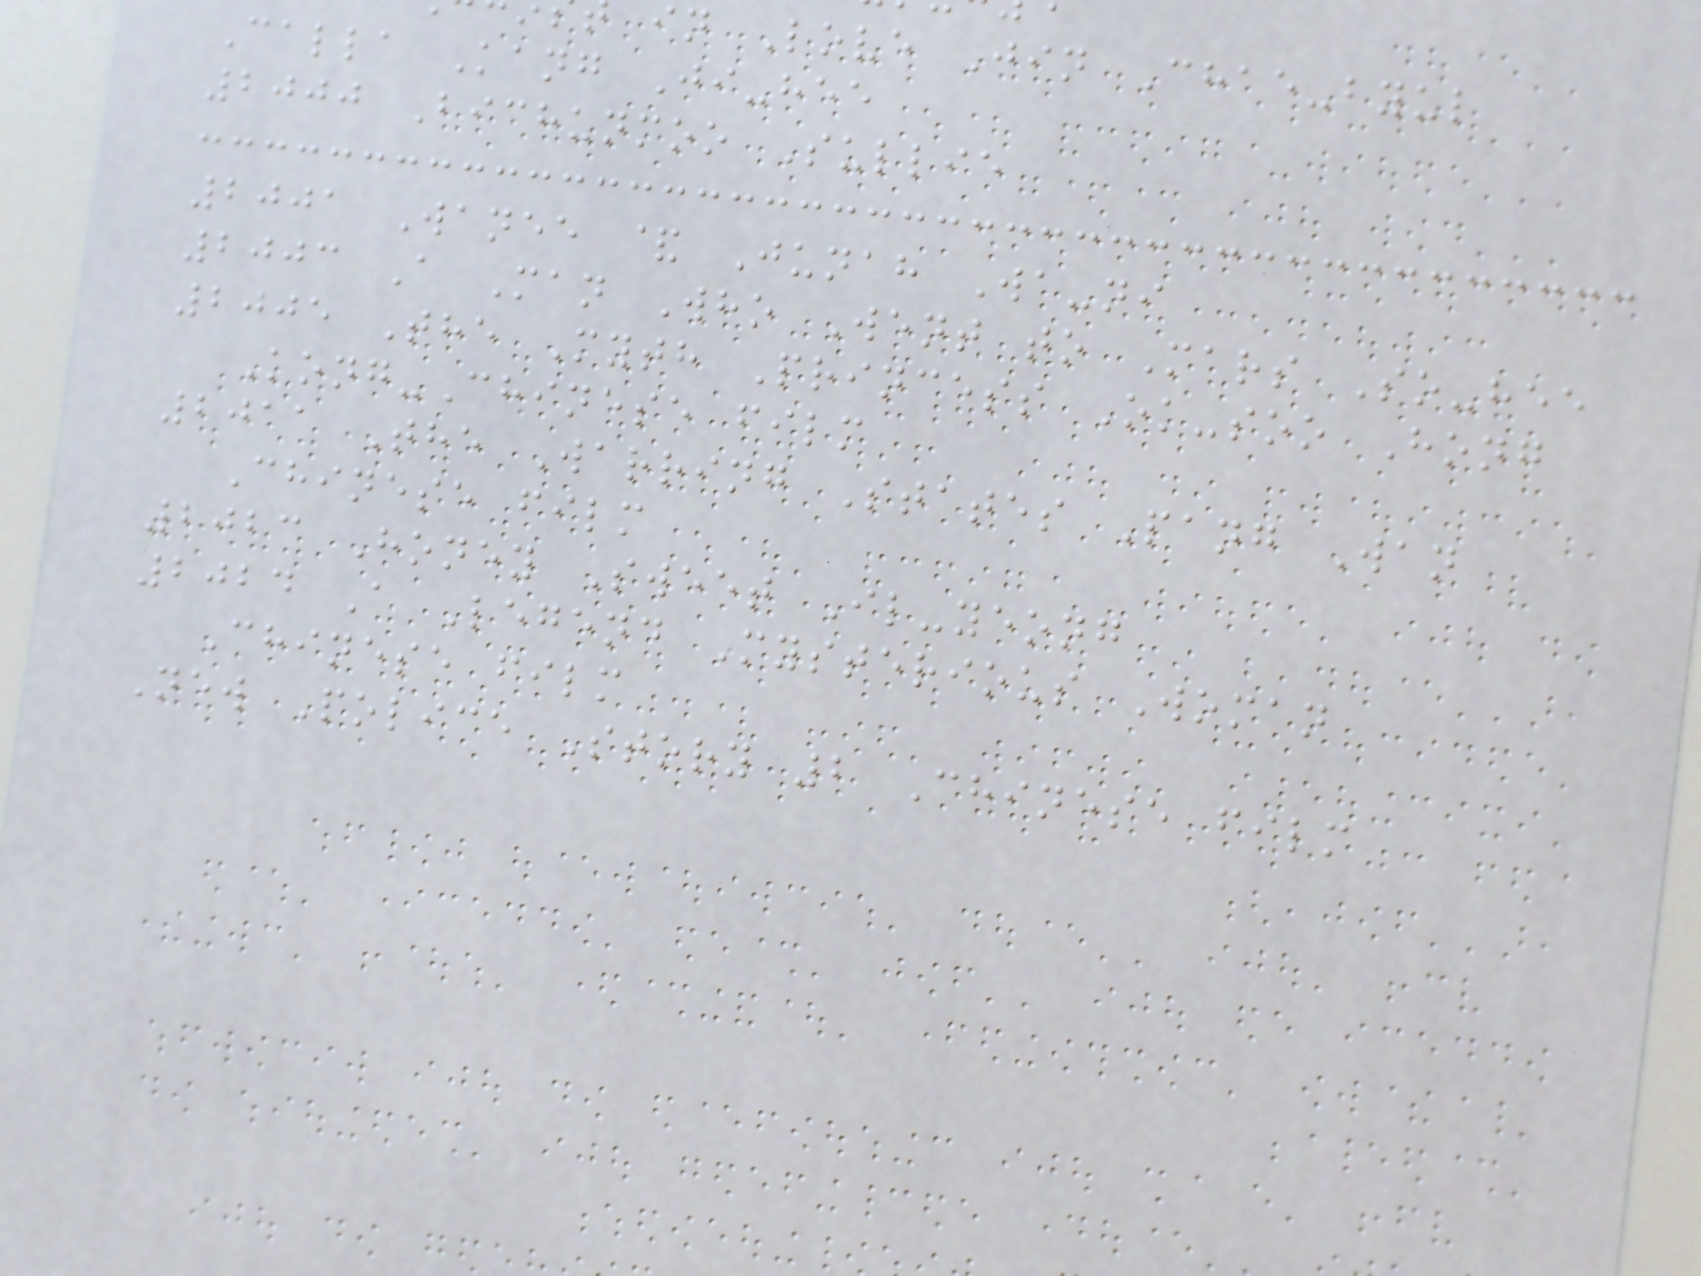in Love Jin Chae-byul
Calla Kang Ji-hee
2000 Bichunmoo Sullie
2001 Wanee & Junah Wa-ni
2003 A Man Who Went to Mars So-hee
2005 The Myth Princess Ok-soo Hong
Kong-Chinese film
2011 The Warring States Pang Wan
Chinese film
2023 Honey Sweet Il-yeong
2024 A Legend Mysterious Woman
Chinese film
New Police Story 2 Chinese film
